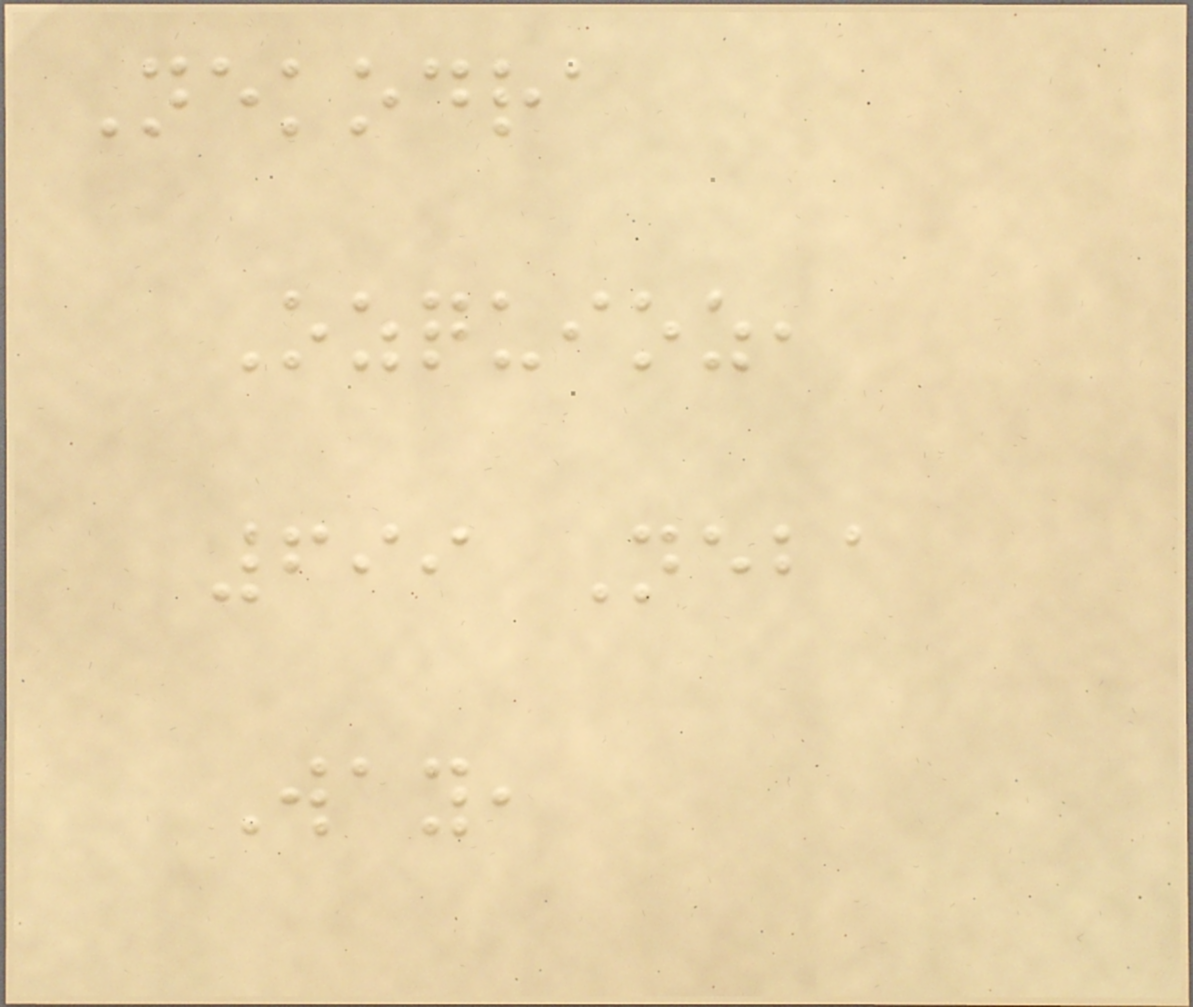Nekodra
Ozquioz,
699 Neba
Way,
